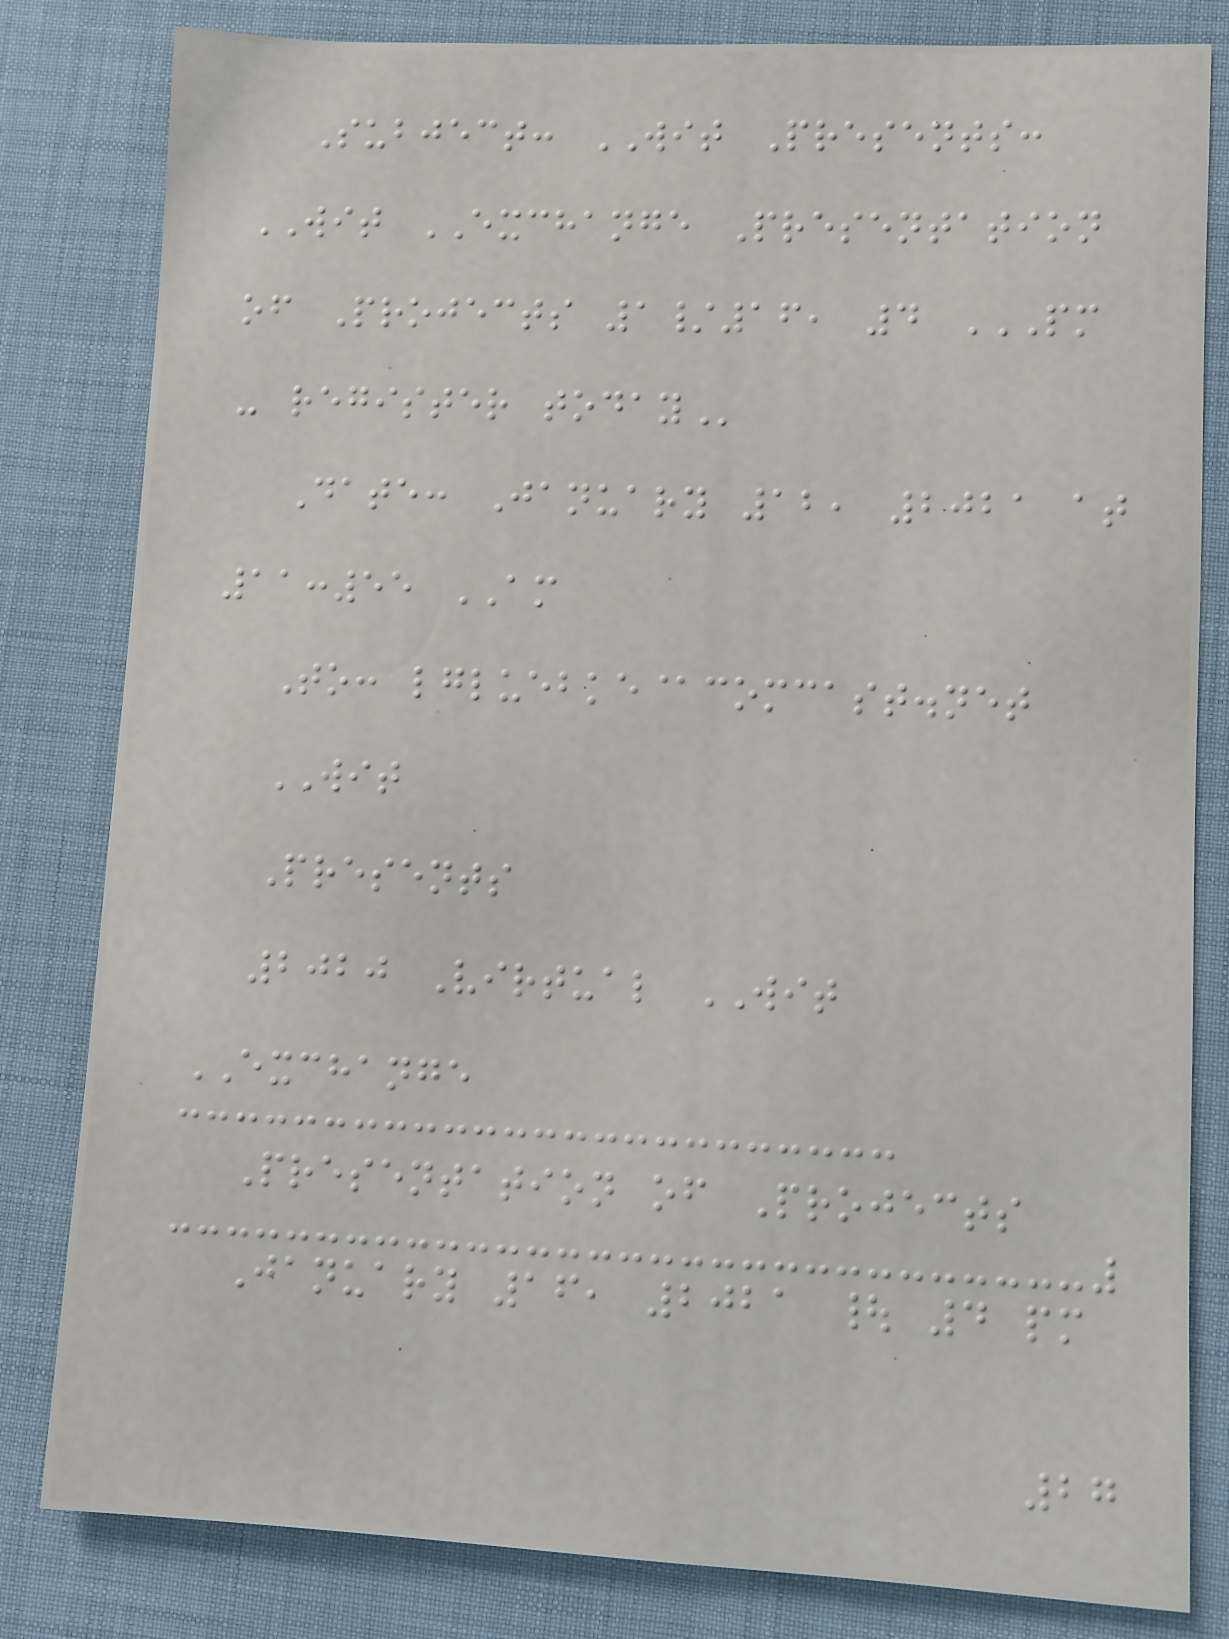Subject: WIT Presents:
WIT EXCHANGE Presentation
of Projects 1/16, 4 PM
- REGISTER TODAY
Date: January 12, 2021 at
11:55 AM
To: lgluebke@comcast.net
WIT
Presents
2020 Virtual WIT
EXCHANGE
Presentation of Projects
January 16, 2021 | 4 pm
27
